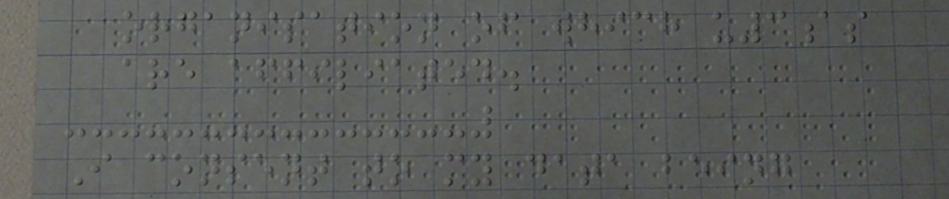organisation of which u3as
are affiliated.
I consent to my data being
